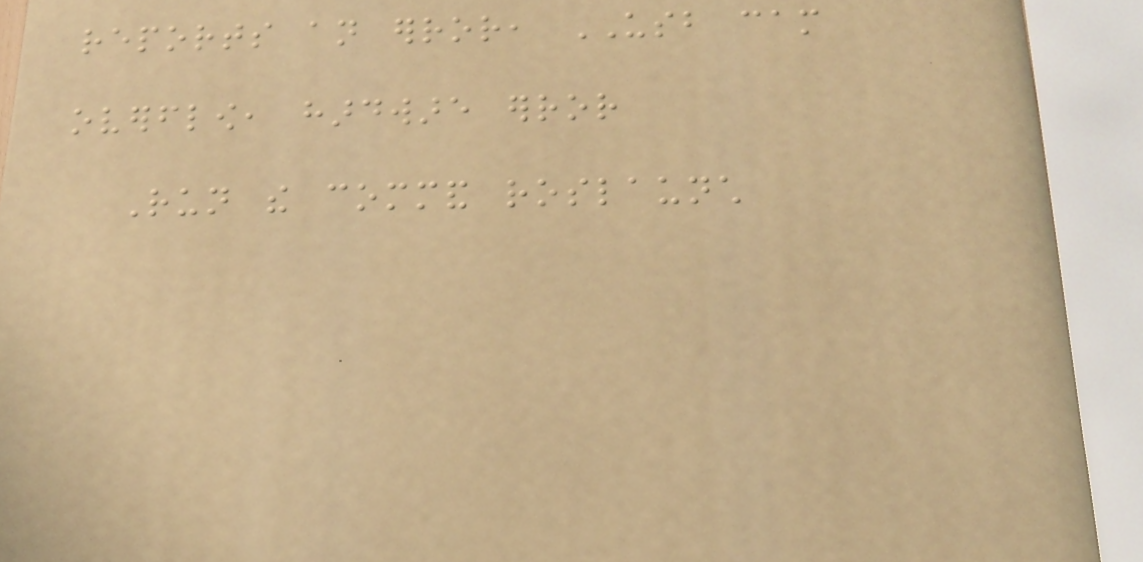reports an error, USB cam
overflow, hardware error
Run the command roslaunch
